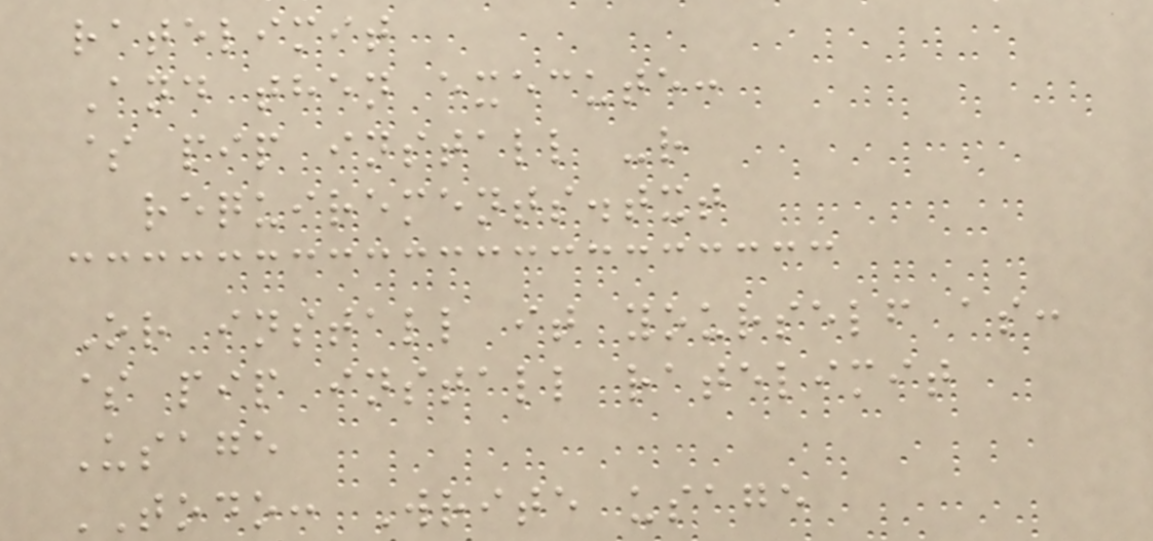ratelimit
And then execute:
$ pip install -r
requirements.txt
Or install it yourself as:
$ pip install ratelimit
Usage
TODO: Write usage
